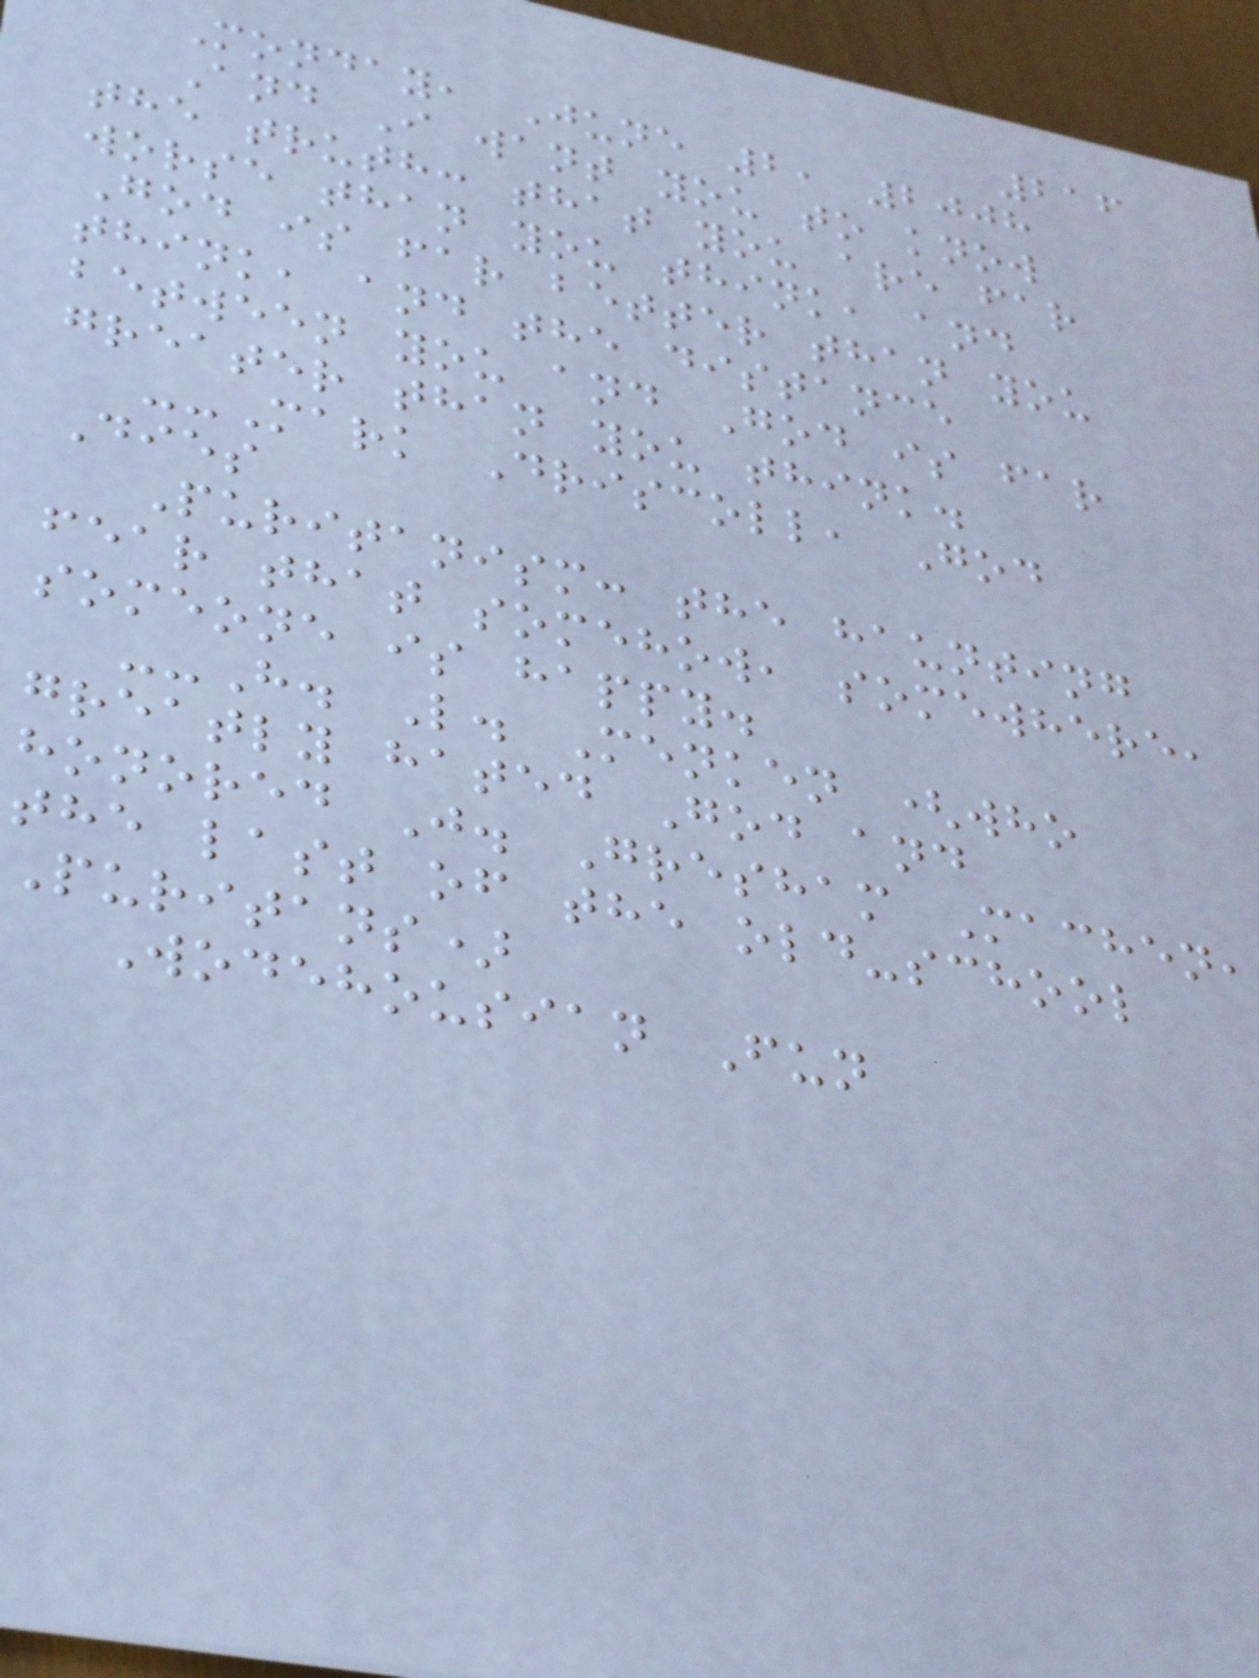216
Monday, June 2, 2008
And I want you to know
the truth: that you are far
worse than you think, and
God is far better than you
think, and the distance
between you and God is far
greater than you think.
--Mark Driscoll, God
Dies
Puritanism: the haunting
fear that somehow, somewhere,
someone is happy.
--H. L. Menken (who
greatly hated God and
honored J. Gresham Machen,
the last of the old-school
Puritans)
Wodehousian Fun
